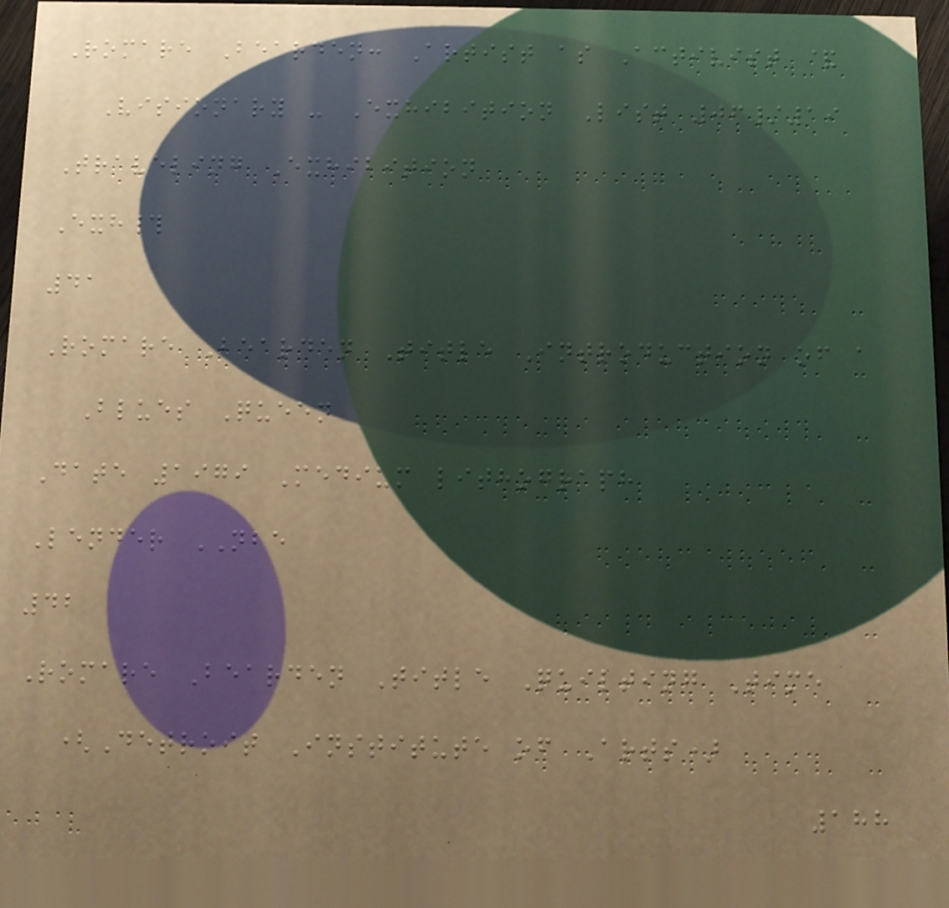Romare Bearden: Artist as Activist &
Visionary - Exhibition List 06/19
Traveling Exhibition
Exh#
41
Romare Bearden Title Introduction of a
Blues Queen
Date 1979 Medium lithograph
Lender NBE
42
Romare Bearden Title Quilting Time
(Detroit Institute of Arts)
188
